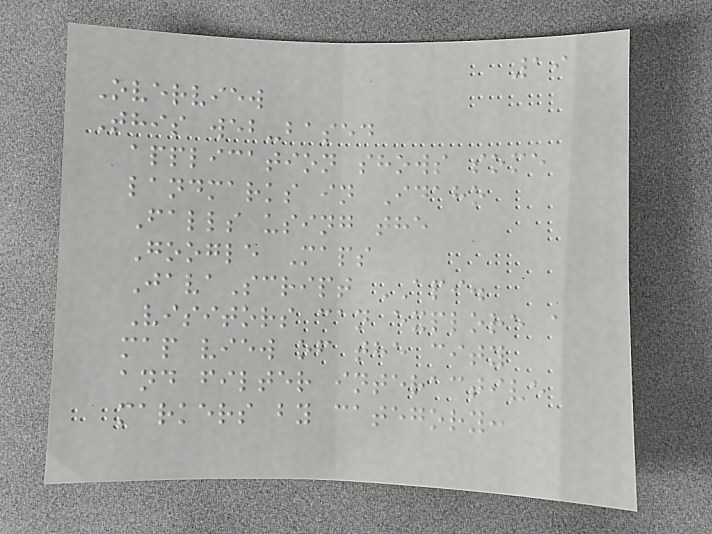19
Overview
This web-based
application shows some
landmarks in Idaho
Falls using the
Google Maps
JavaScript API.
Visitors can explore a
map view of the city
and filter interactive
markers by category:
